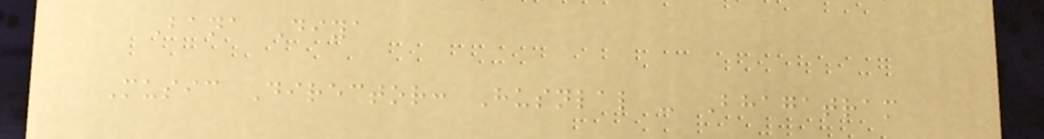Bana Diya
Music Director: Husnlal - Bhagatram
